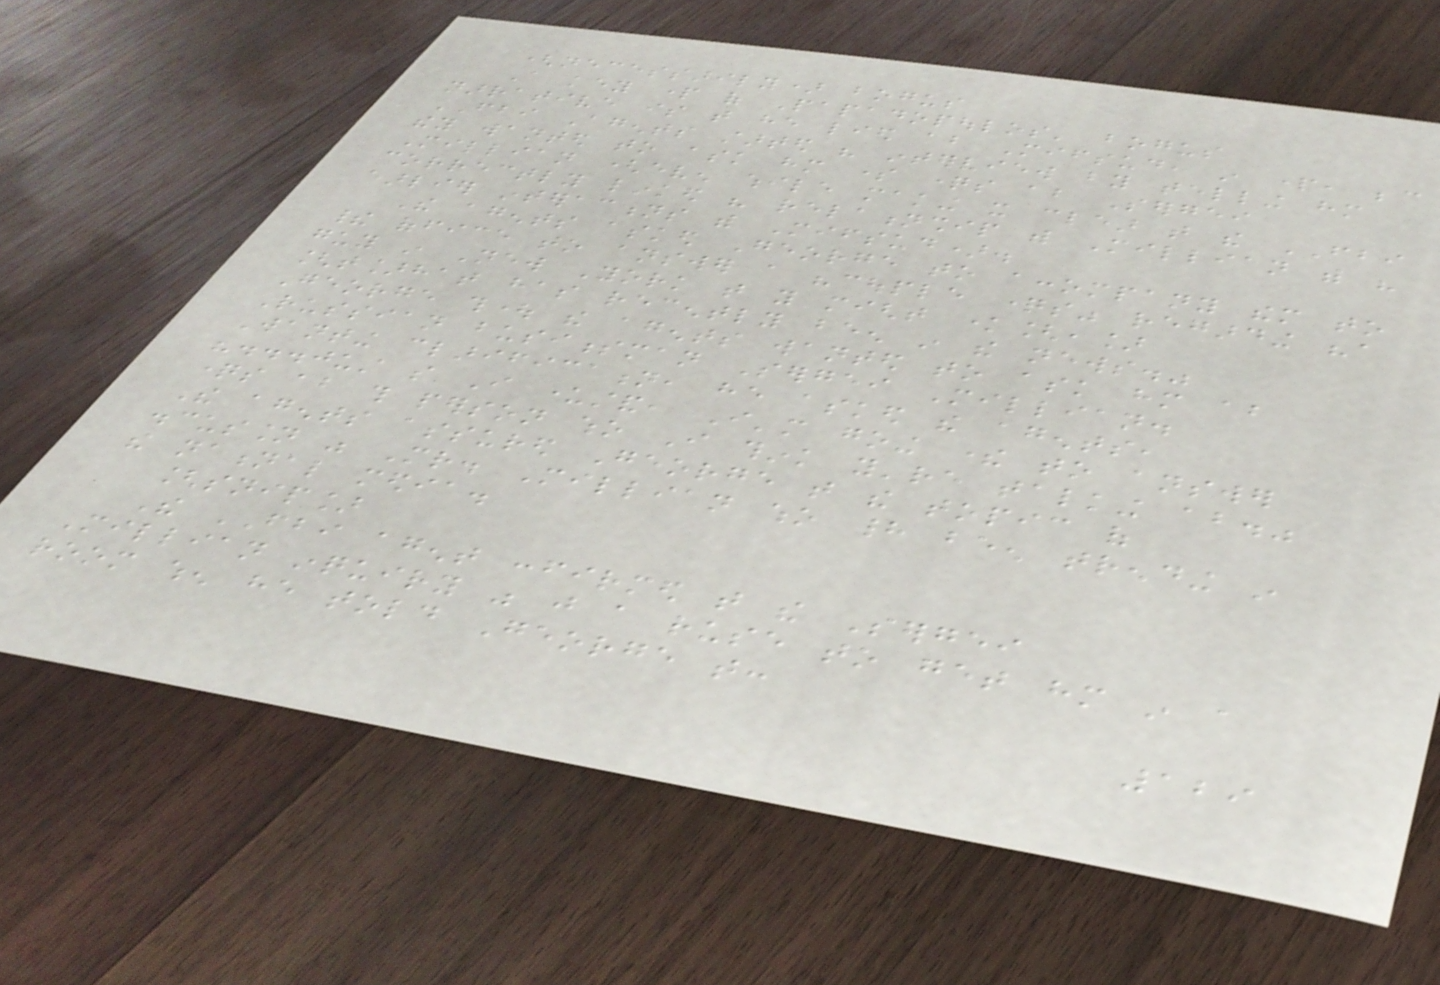(necessarily) bogus
A key part of Papadopoulos' bogus
narrative is that he lied about Mifsud, in part, because
FBI Agents started his interview by telling him
they wanted to ask him some questions about Sergei
Millian (even while making it clear that the FBI
correctly linked his relationship with Millian with his
earlier interactions with Mifsud).
The agents asked George to accompany them to
their office to answer a "couple questions" regarding "a
guy in New York that you might know[,]
[t]hat has recently been in the news."
George thought the agents wanted to ask him about
Russian businessman Sergei Millian.
Wanting clarification, he asked the agents,
"...just so I understand, I'm going there to answer
questions about this person who I think you're talking about."
The agents assured George that the topic of
discussion was Mr. Millian who had been trending in
the national media.
[snip]
The FBI agent confirmed that the Sergei
Millian inquiry was just a ruse to get him in a
room when he told George that:
129
